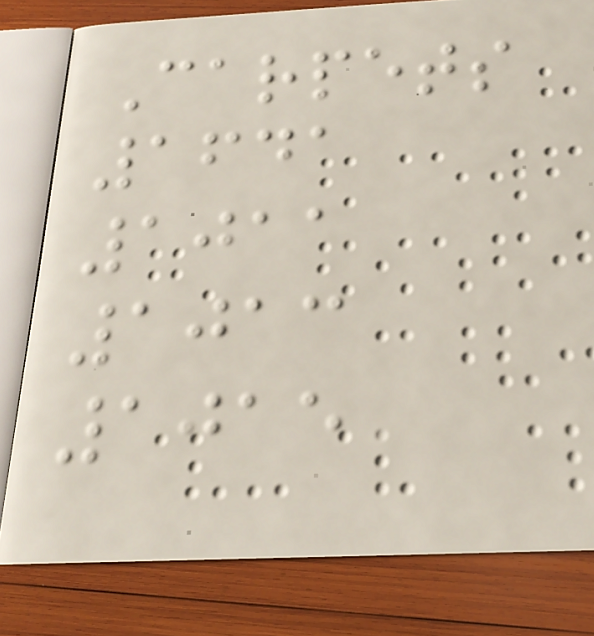Carpets
1641
1011
1013
1015
